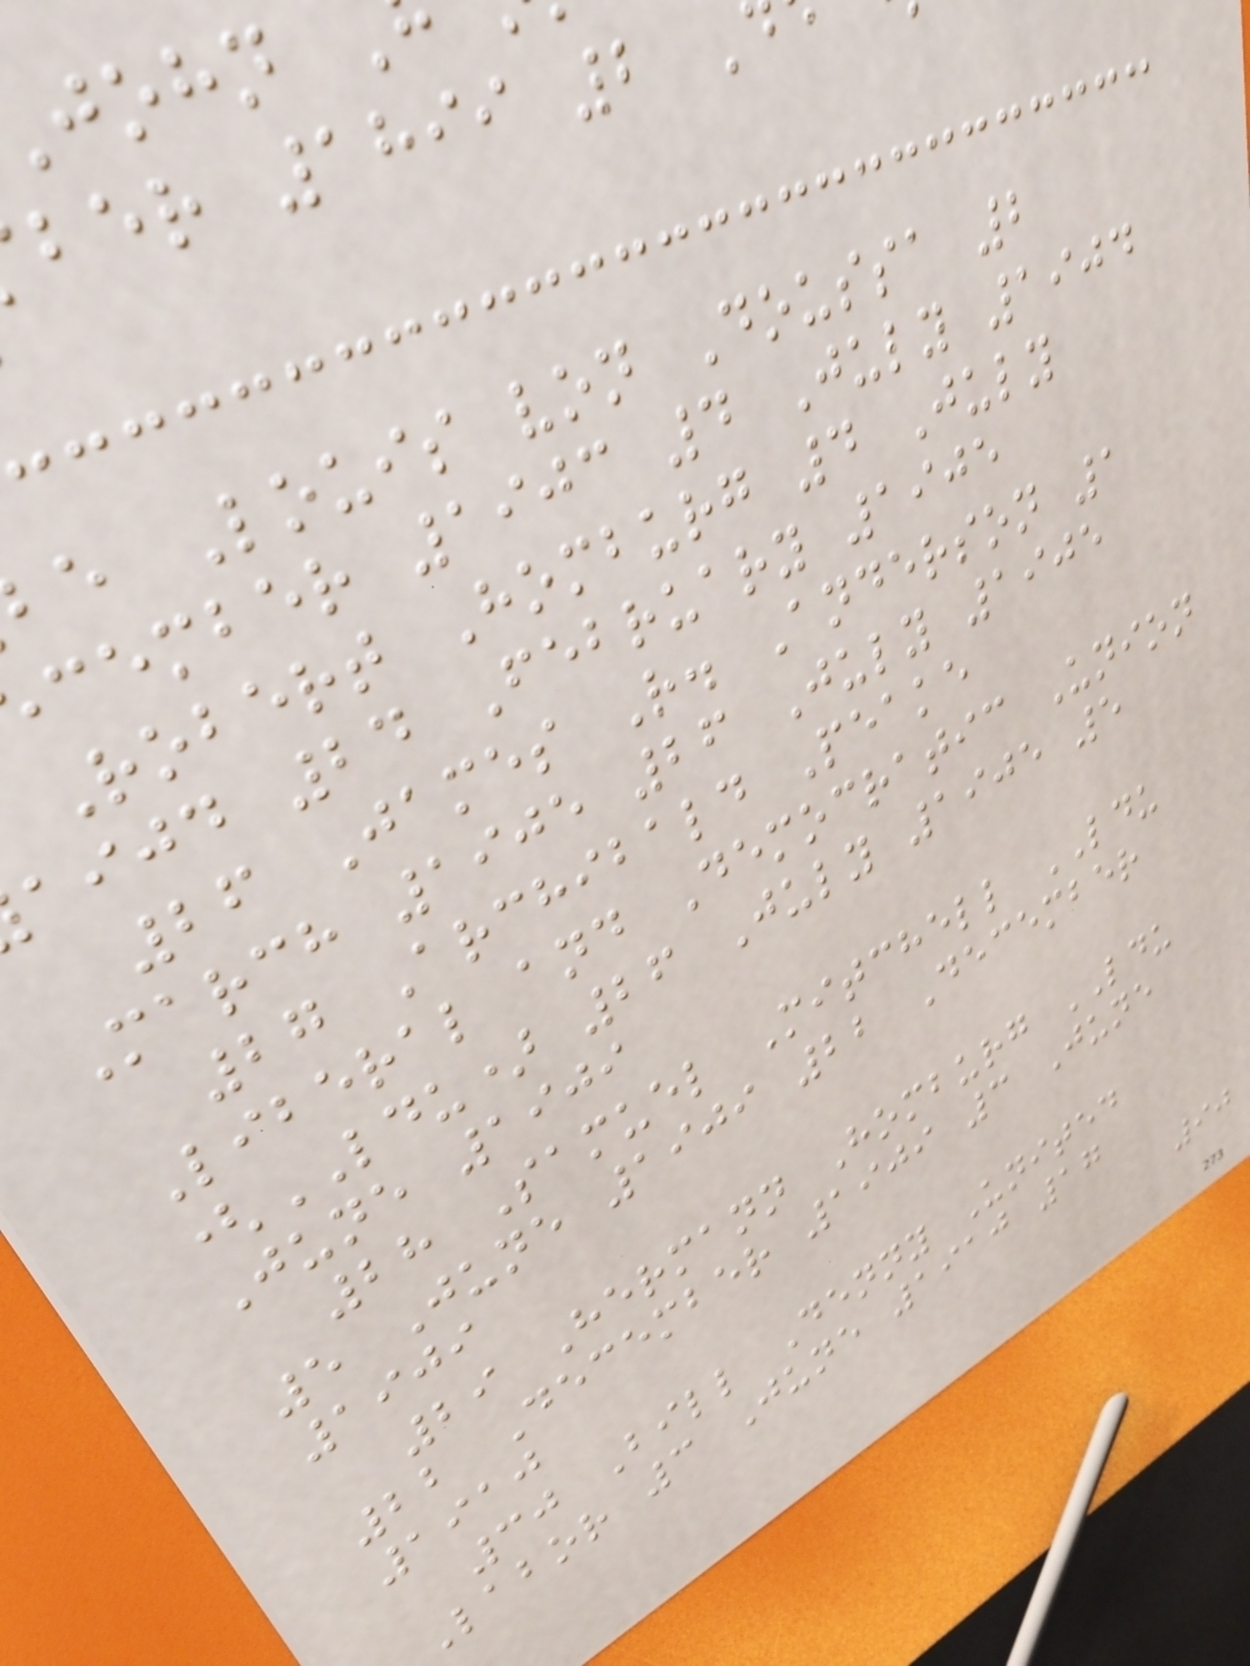ber 1899 2
e Louis von Doussa 2
cember 1903 4 July 1904
Robert Homburg 4 July
aijd 24 February 1905
26 James R. Anderson 1
March 1905 26 July 1905
27 Archibald Peake
Liberal and Democratic Union
(LDU) 26 July 1905 5
June 1909
28 Samuel Mitchell LDU
5 June 1909 22 December
1909
29 Hermann Homburg LDU
22 December 1909 3 June
1910
30 Bill Denny United
Labor 3 June 1910 17
90
